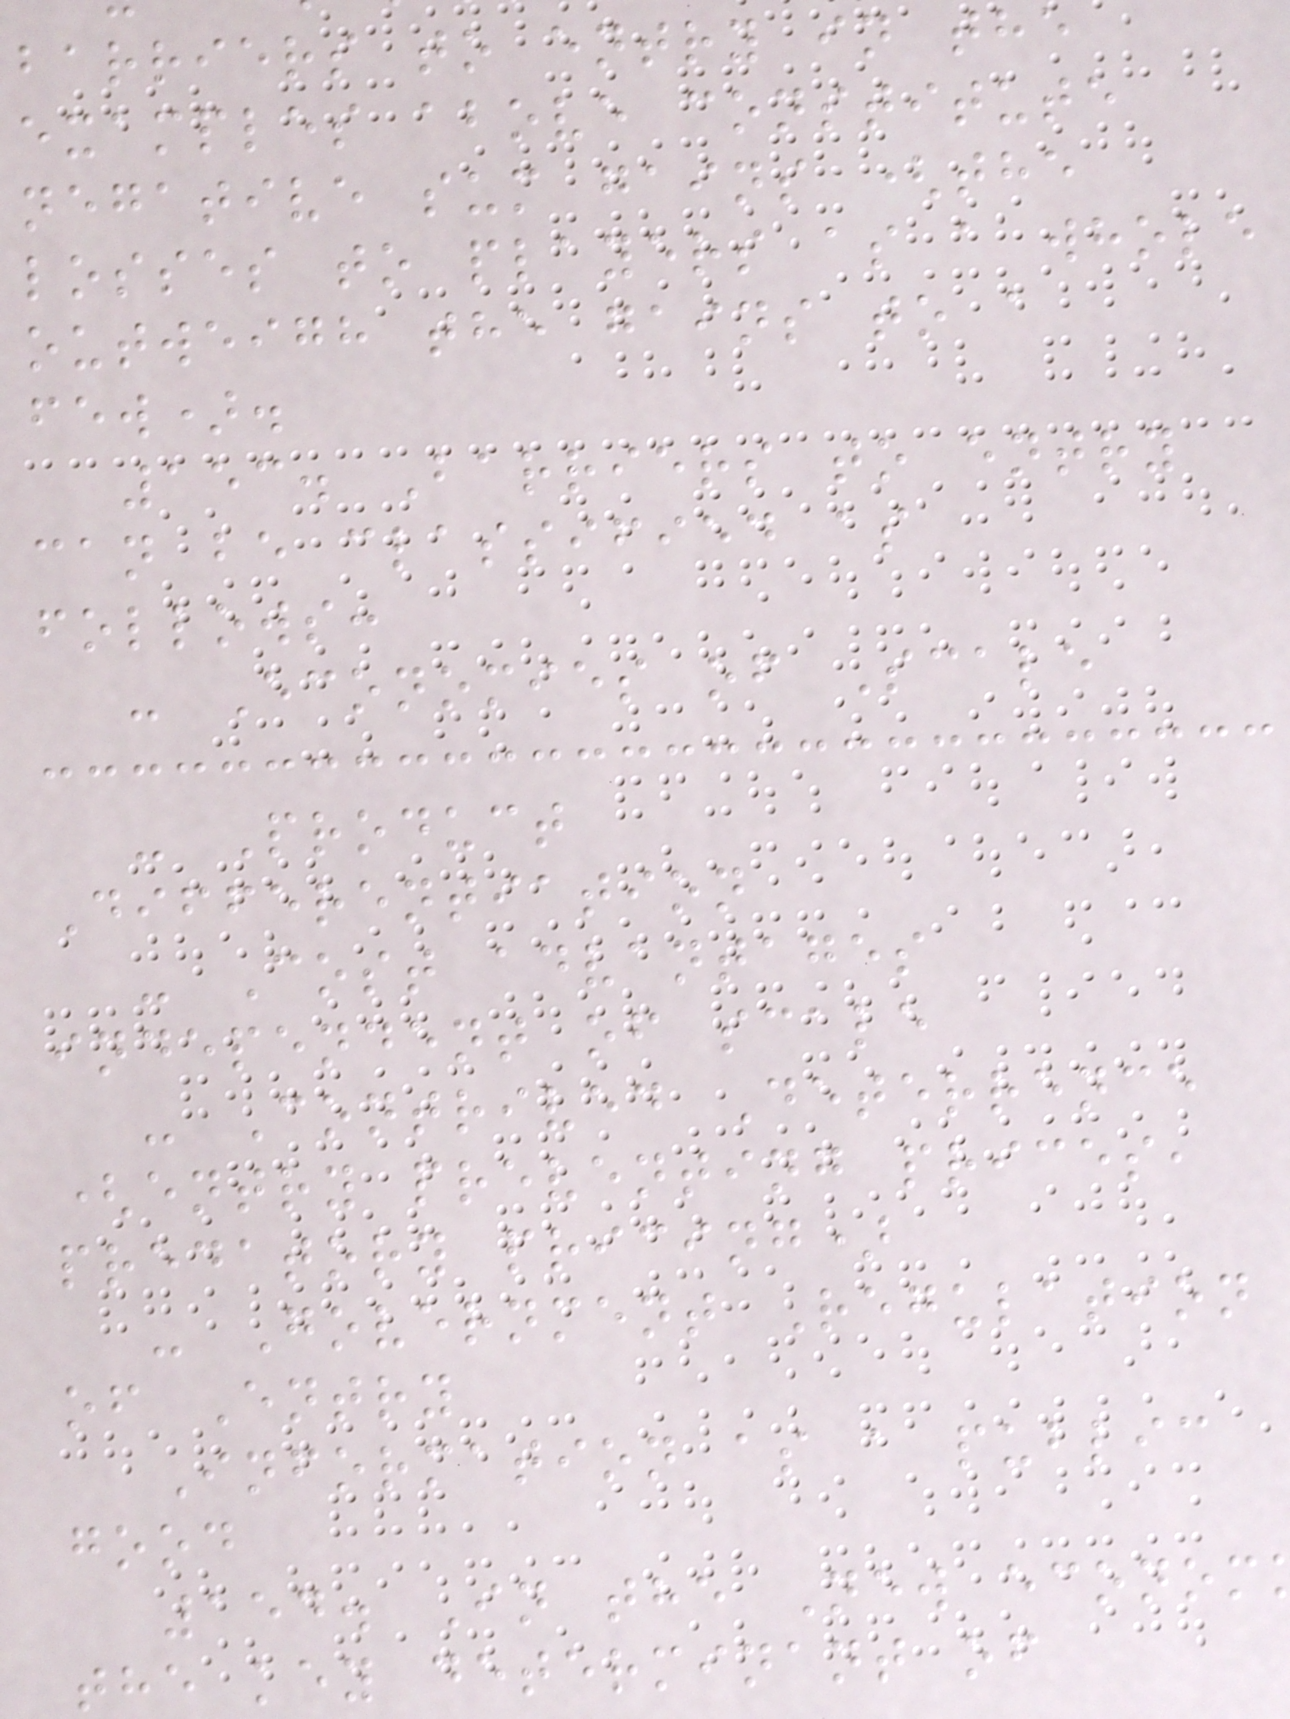barriers to entry in the
examples above constitute
negative sum gains (the
losses to players as a whole
outweigh the gains to a
few).
153. Barriers to entry
can be classified as
follows:
- Economies of Scale
- Product
Differentiation
- Cost advantages
independent of scale
- Contrived Deterrence
(entry preventing prices,
predatory pricing)
- Government Regulation
of Entry
Information as a public
good
154. In the New econom
the key determinant of
